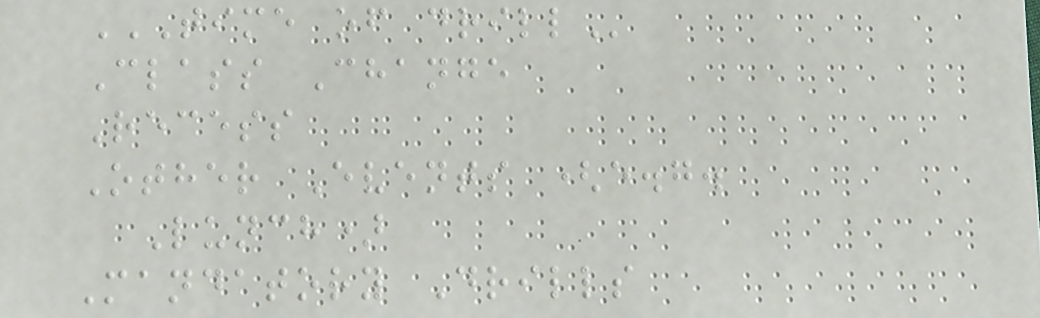TIME OF DRILL
Class Change
Recess
Other Events (e.g.
Lunch)
Mandatory Drills
